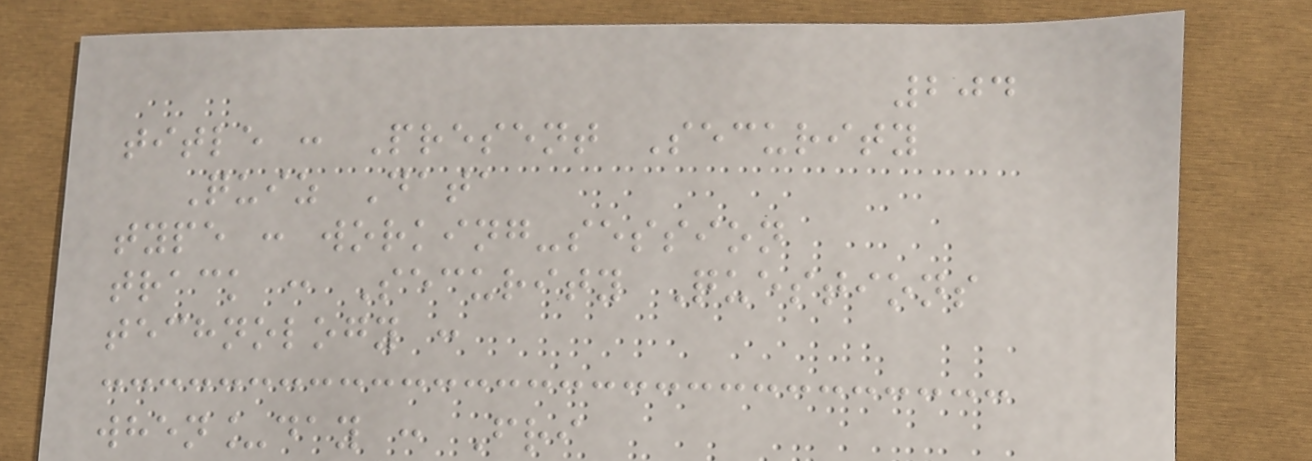204
title : Present Security
Quiz Data
type : working-session
track : Security Questions
technology :
when_day : Fri
